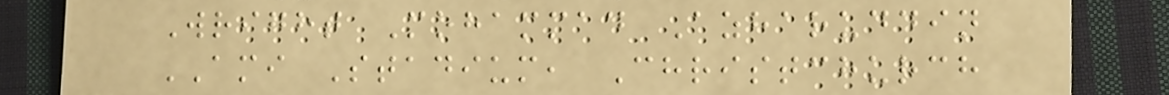Wright Mohammad Azharuddin
AMI Stadium, Christchurch
